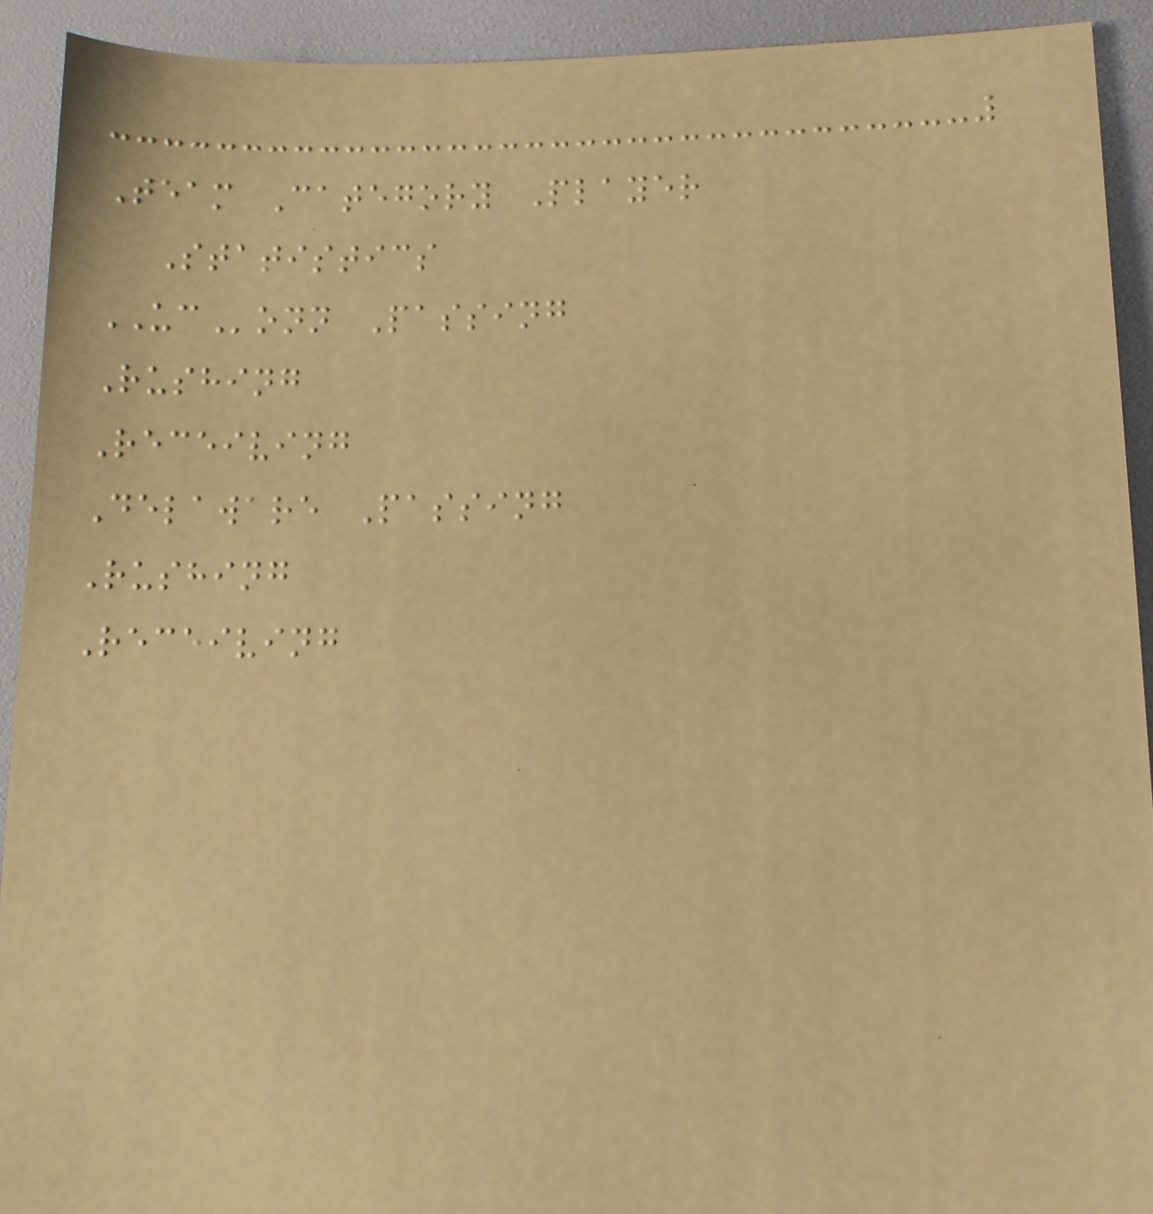Team Category Player
Statistics
UConn Passing
Rushing
Receiving
Delaware Passing
Rushing
Receiving
